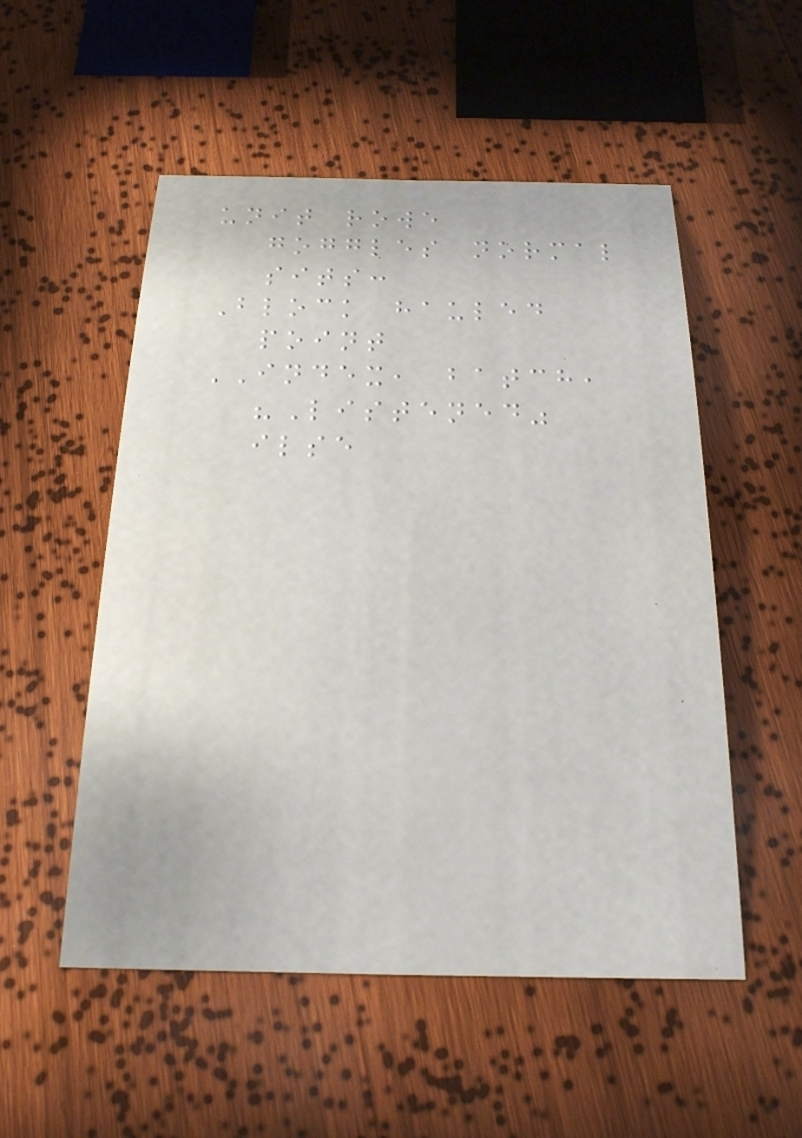unit rowe
goggles normal
sits:
Block hauled
point
INDEX, batch,
"Listened"
ilse
